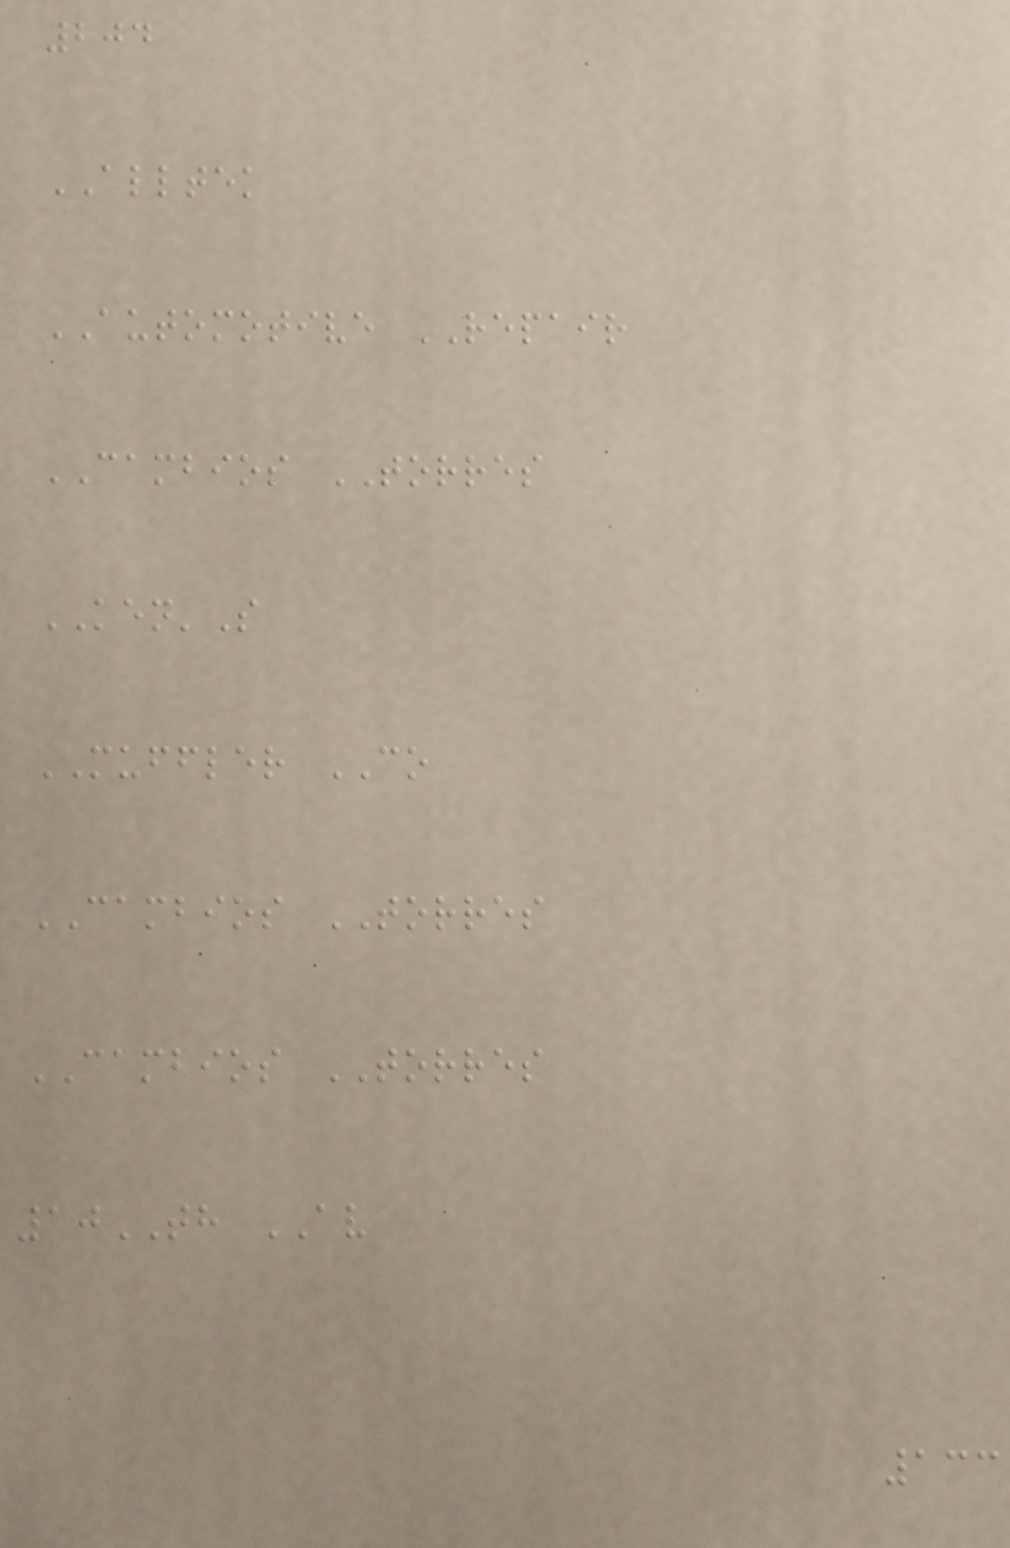204
ALLTEK
AUTOMOTIVE REPAIR
CAMBIOS TORRES
KEN'S
MUFFLER CO
CAMBIOS TORRES
CAMBIOS TORRES
10TH AV
133
